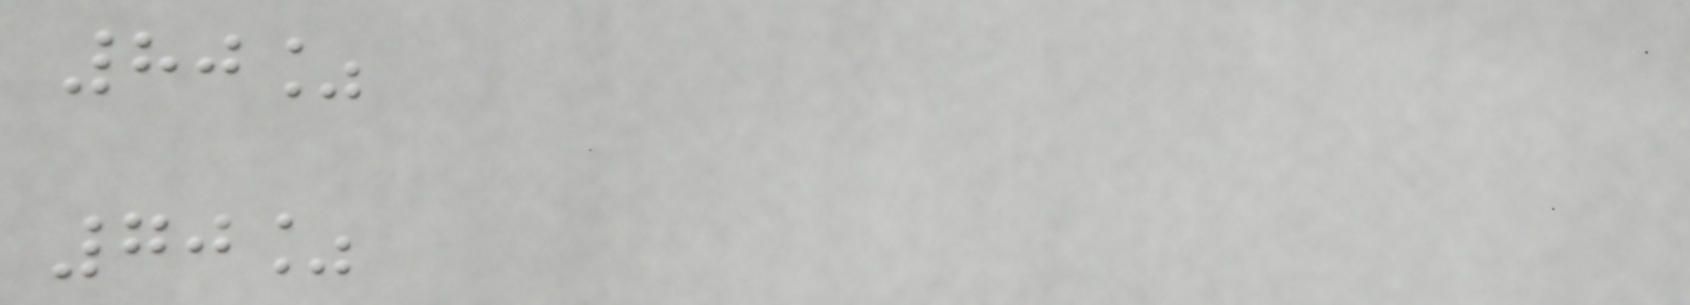80%
70%
